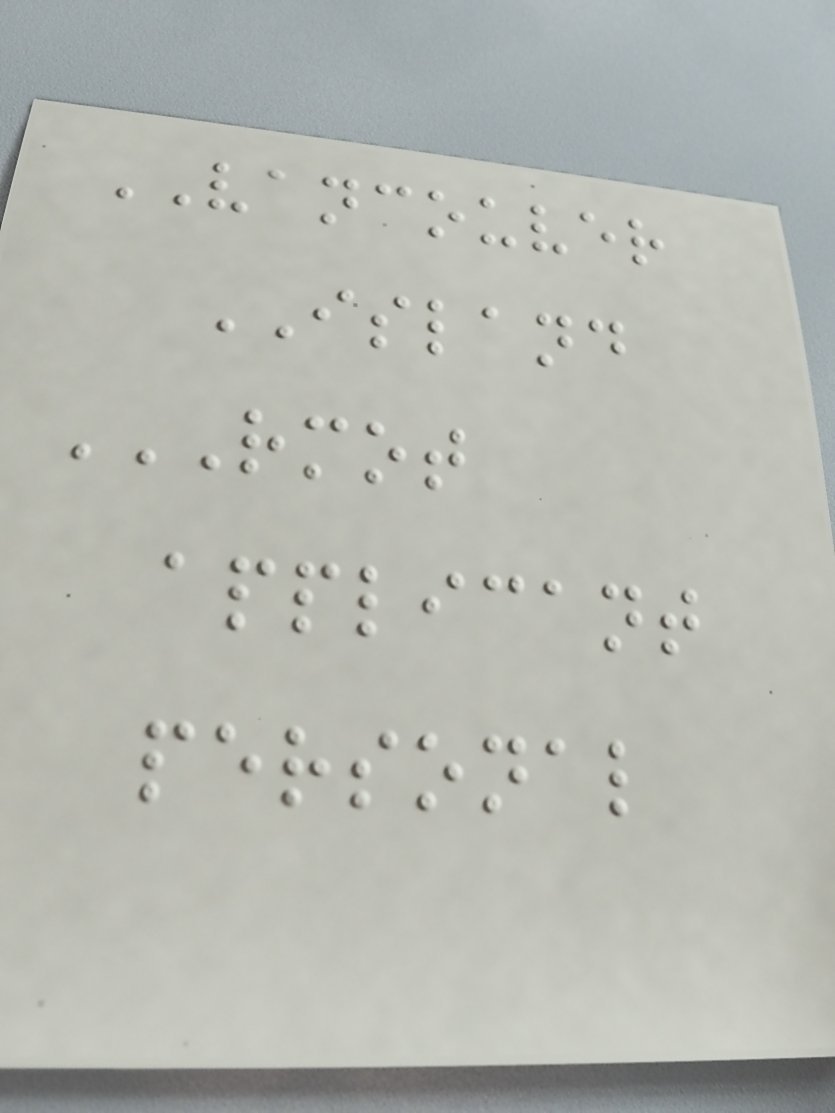VANCOUVER
ISLAND
RMOT
APPLICANT
PERSONAL
